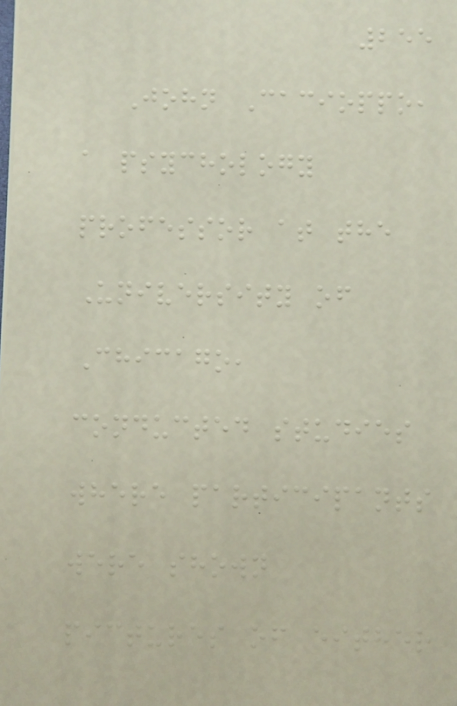255
John Cacioppo,
a psychology
professor at the
University of
Chicago,
conducted studies
where participants
were shown
pictures of either
